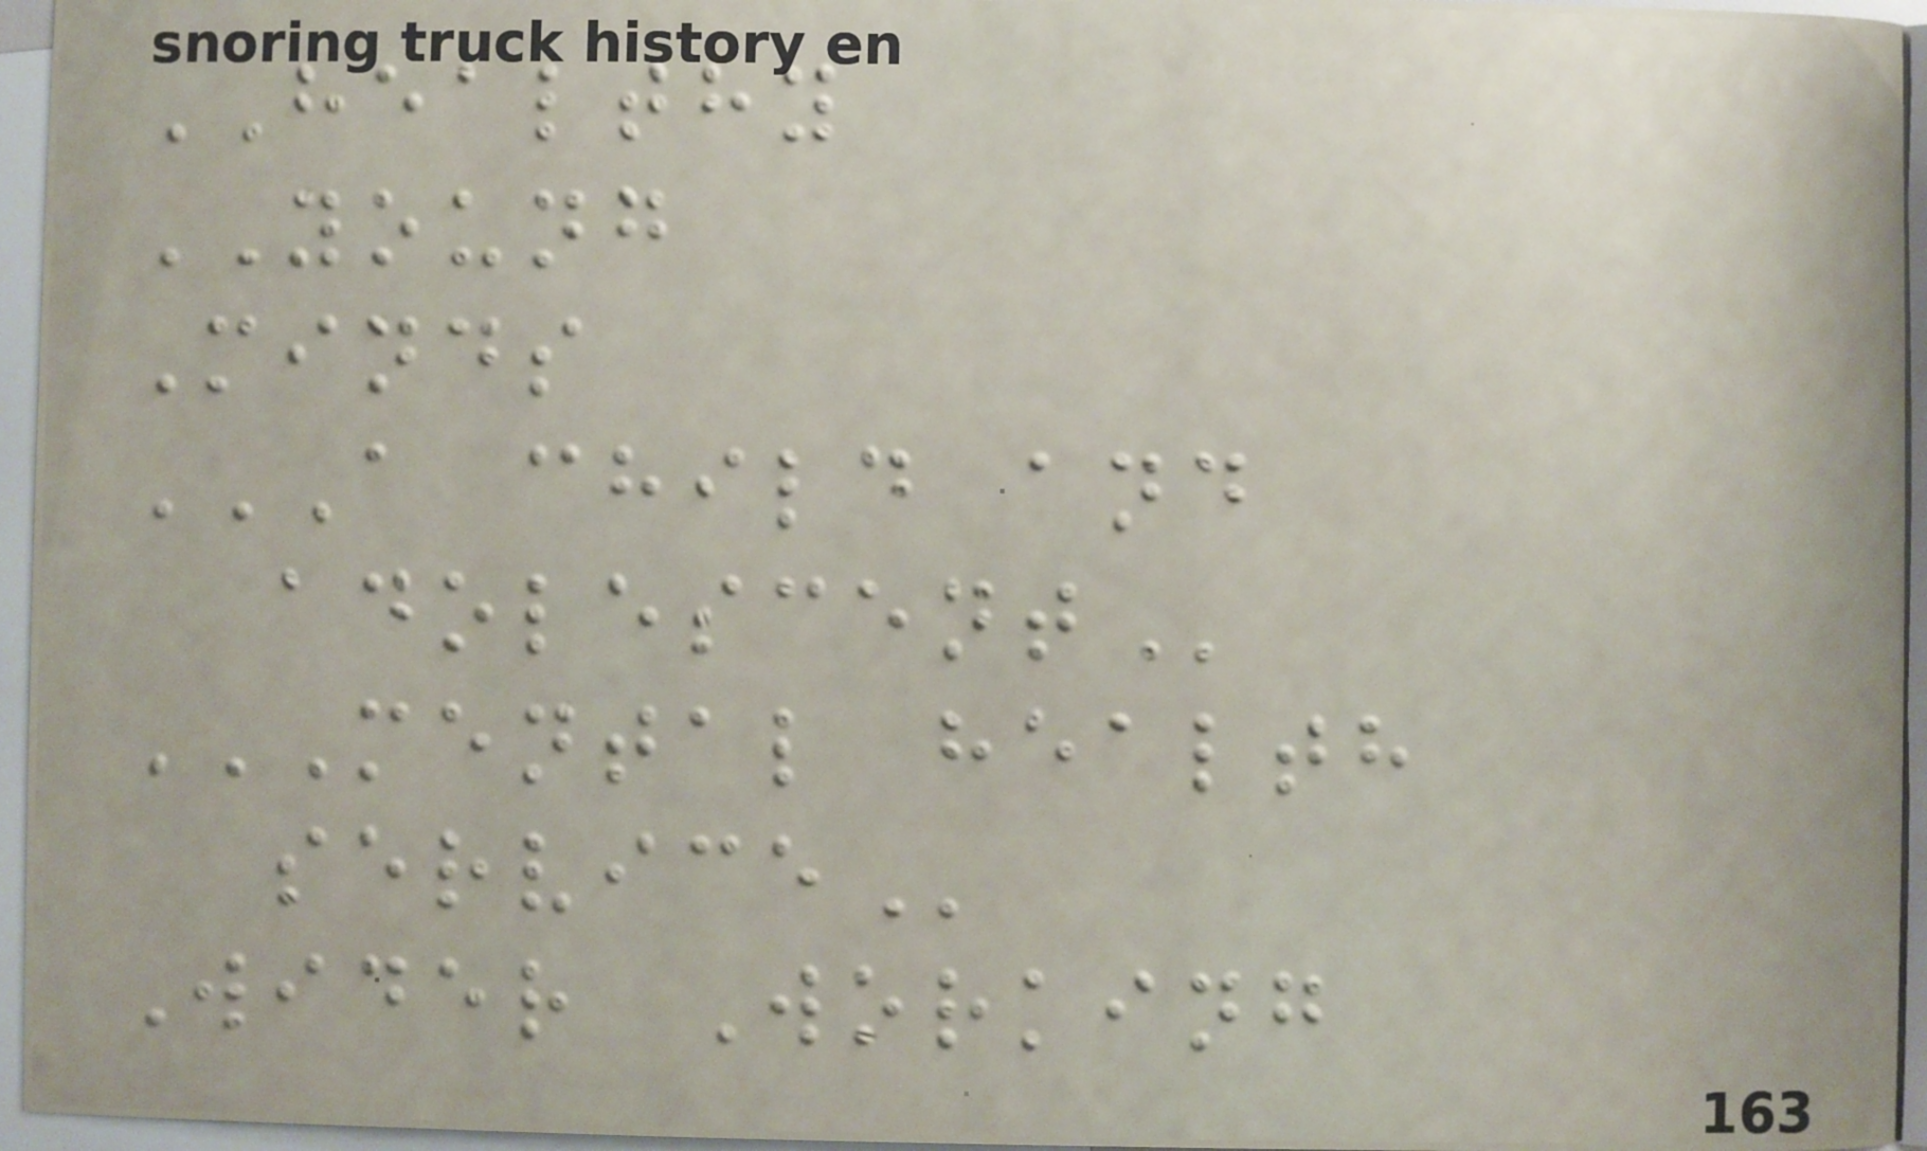HEALTHY
YOUNG
Minds
A CHILD AND
ADOLESCENT
MENTAL HEALTH
SERVICE
Wider Working
